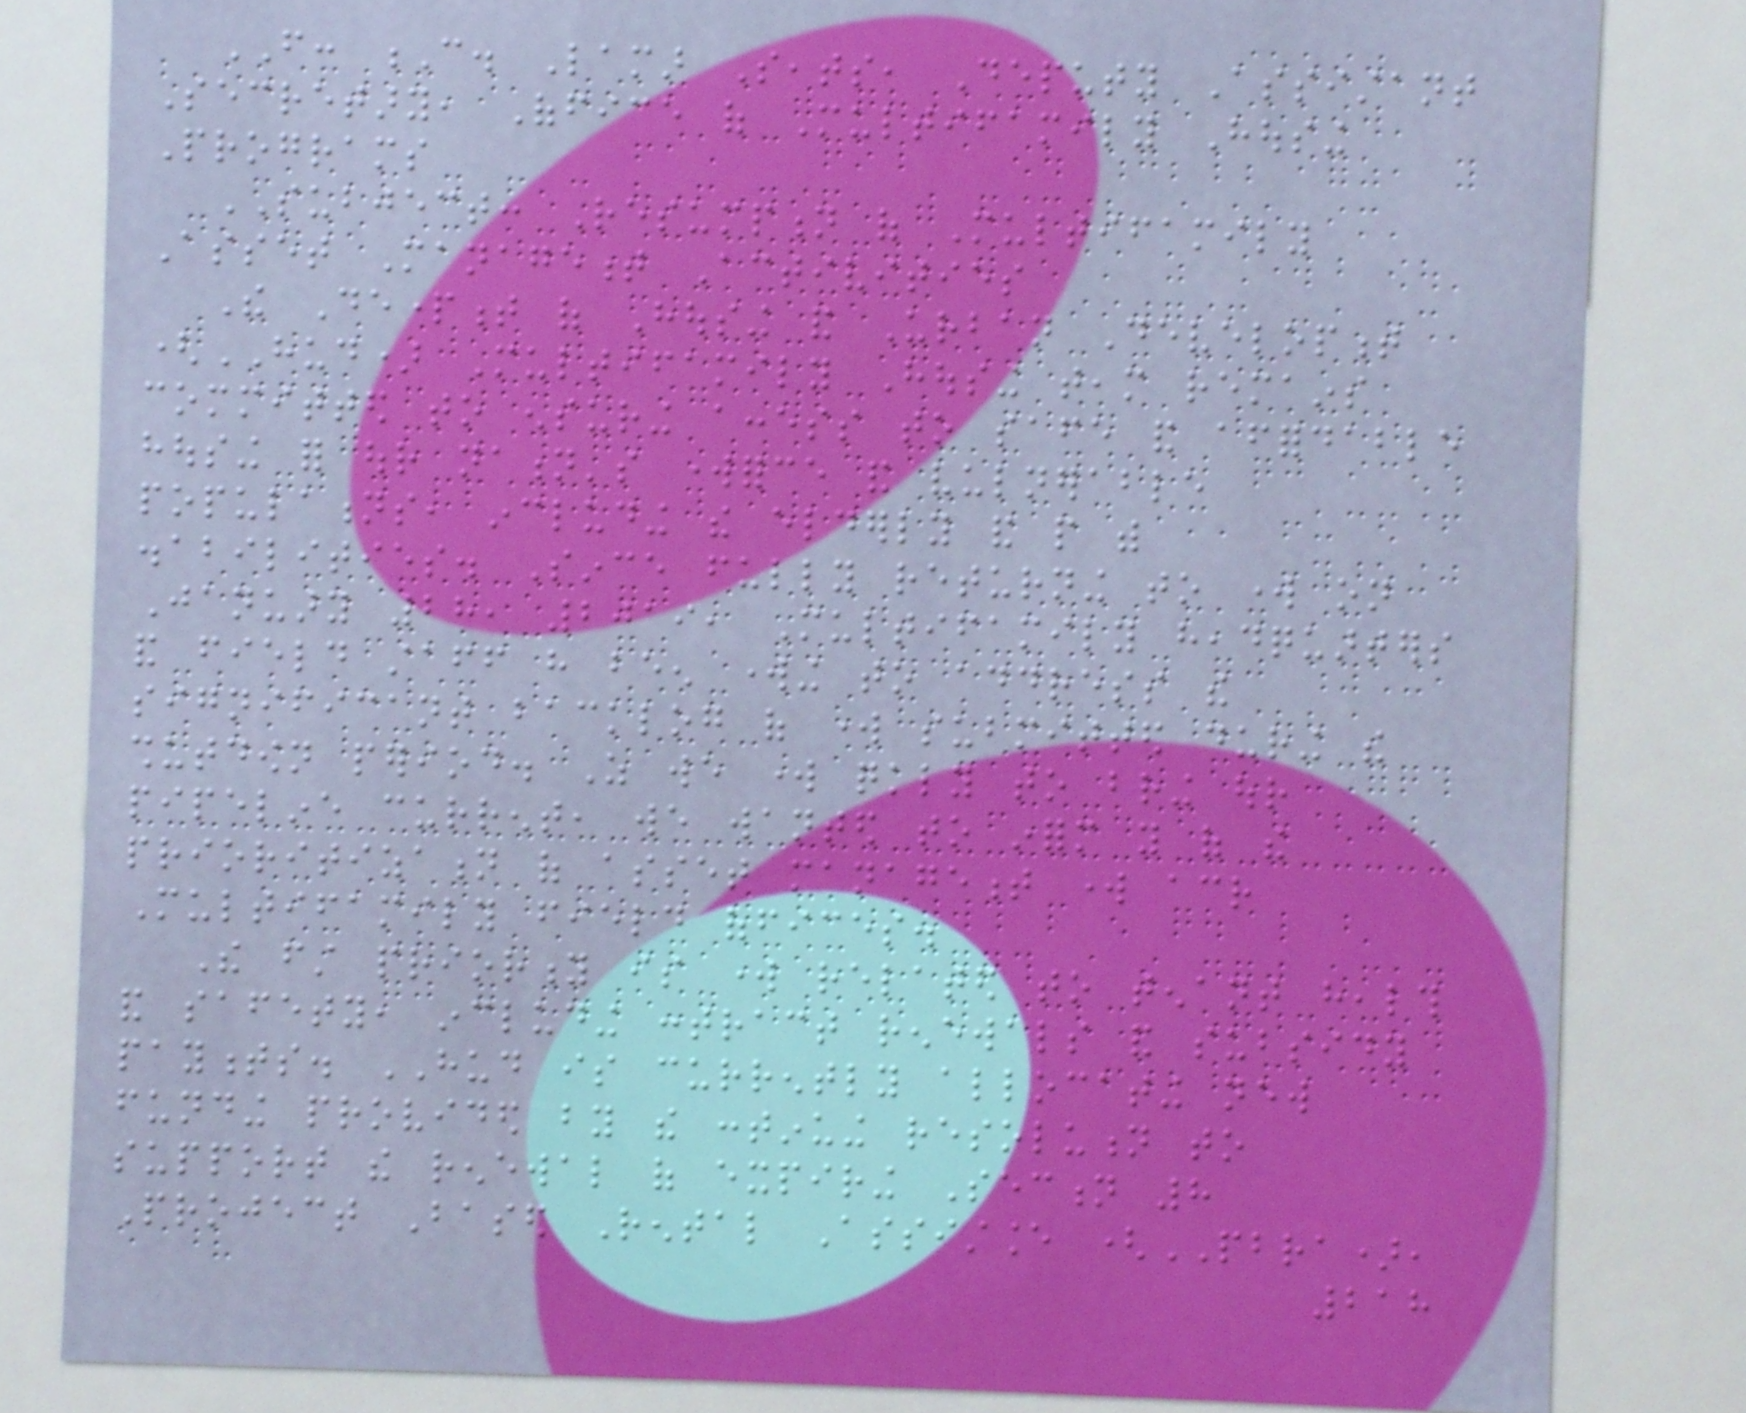FROM: C. Lamar Seats, Deputy Assistant
Secretary, Office of Multifamily Housing
Programs
SUBJECT: Resumption of Multifamily
Asset Management Activities
The Department of Housing and Urban Development
(HUD) Multifamily Housing team remains
committed to ensuring access to safe and affordable
housing for our nation's workforce and vulnerable
populations, including the elderly and people with
disabilities. Since fully returning to work on
January 28, 2019, Multifamily headquarters
and field staff have been working to address the
significant backlog of work submitted during the
shutdown period. As we work quickly to bring our
pipeline current, we wanted to inform you of the
prioritization of asset management work across
Multifamily field offices.
The first priority is work related to tenant health
and safety, including contract renewals and subsidy
payments. HUD is currently allocating new
funding provided by the continuing resolution to
support the renewal of expiring Section 8
Project Based Rental Assistance (PBRA),
218
